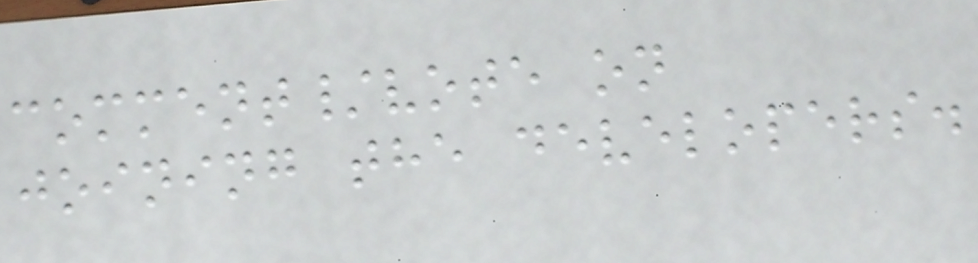comment/vote on
joining the developers.
